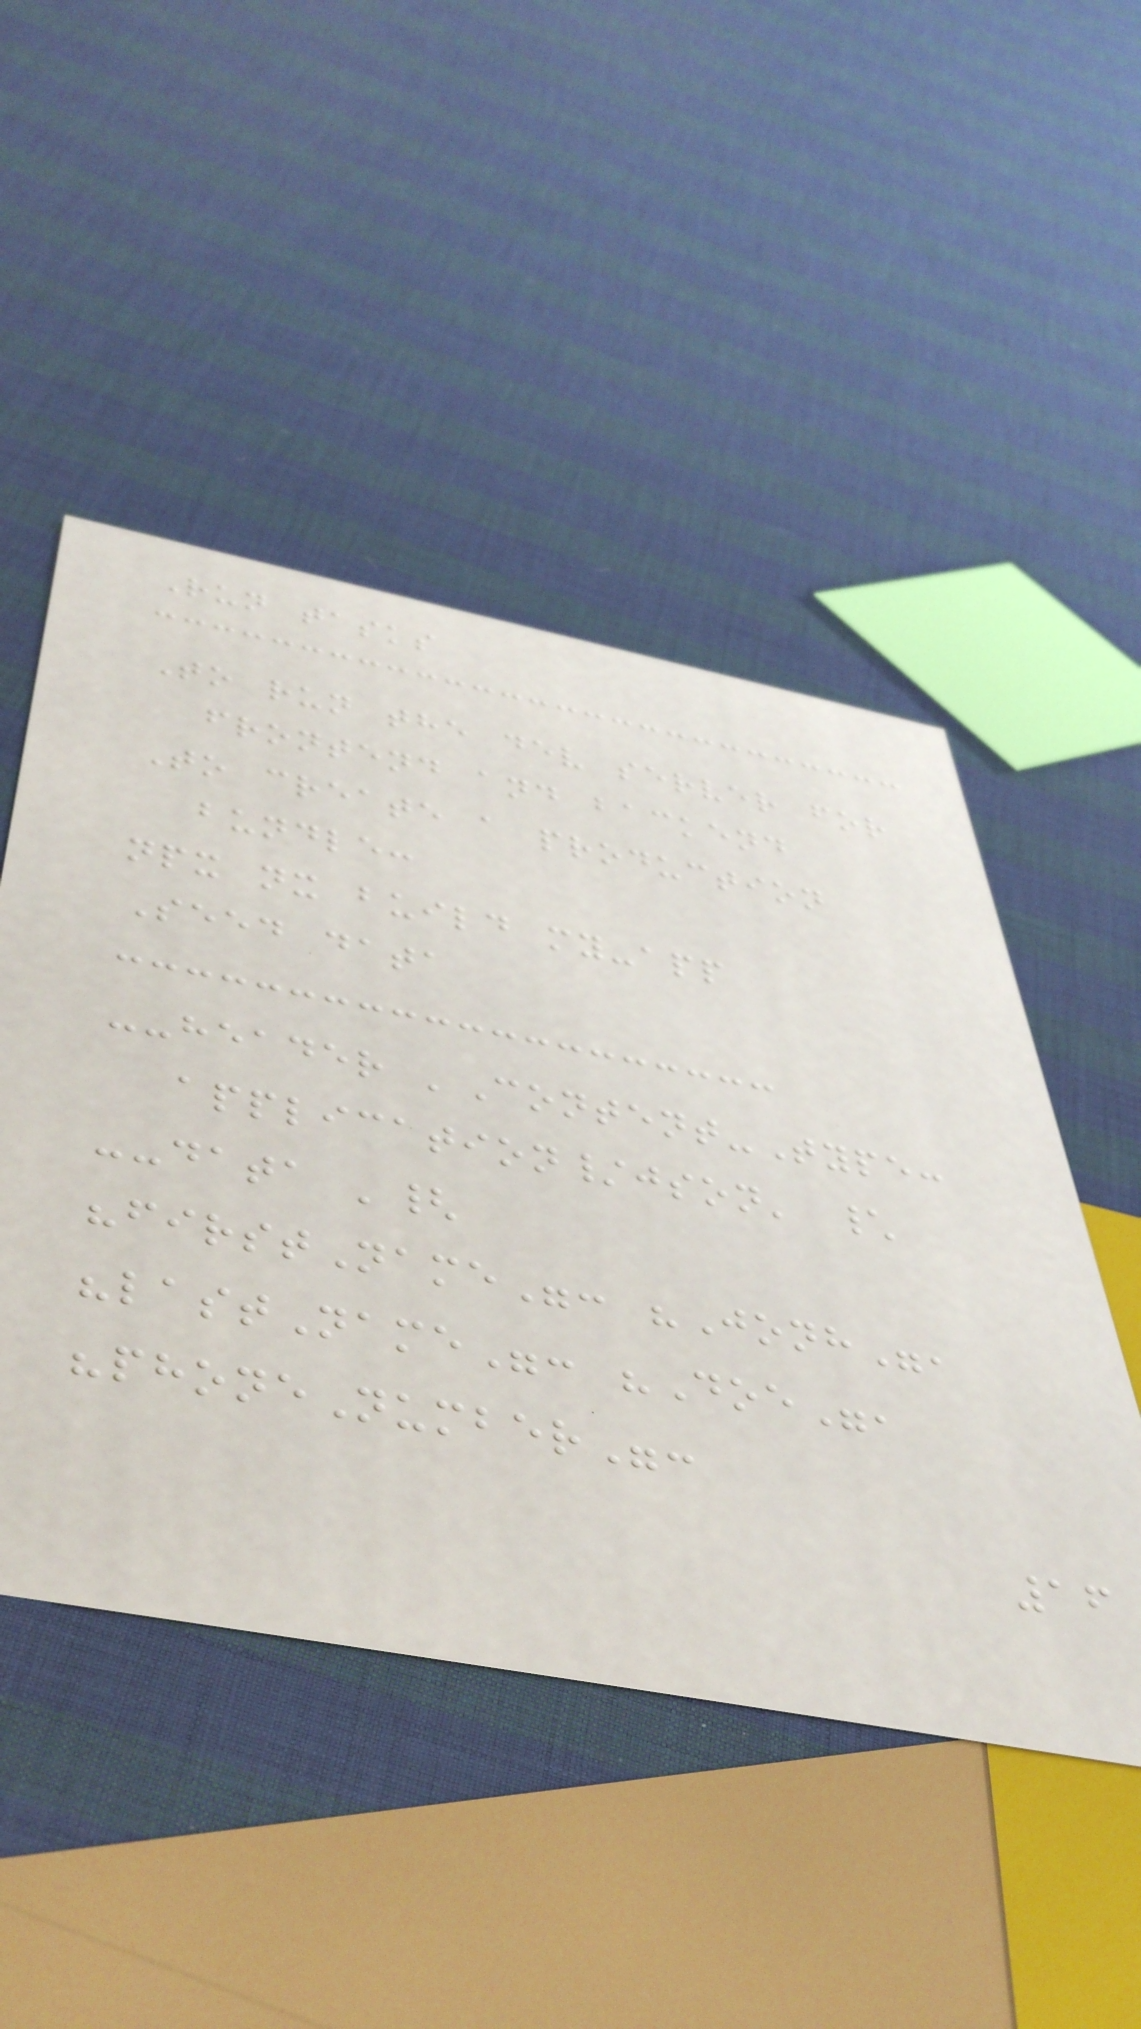Run tasks
To run the dev server for
frontend and backend
To create a production
bundle:
npx nx build my-app
Seed data
--header 'Content-Type:
application/json' \
--data '{
"firstName": "Jonh",
"lastName": "Doe",
"phoneNumber":
16
